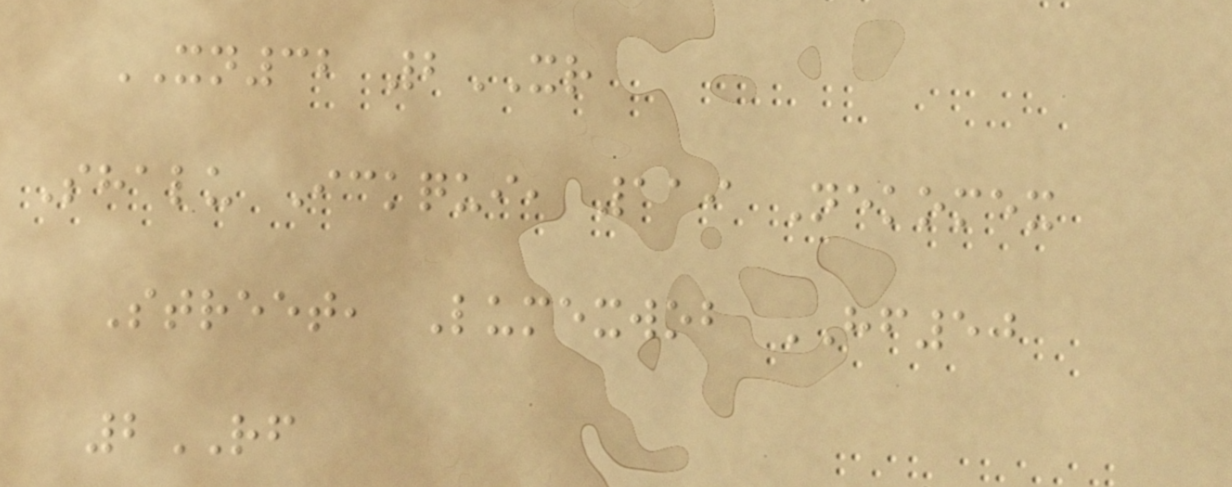XN32 2XR
Shalu Ickqui, 119 Nekomex
Street, Lumexwob HF50
2RF
